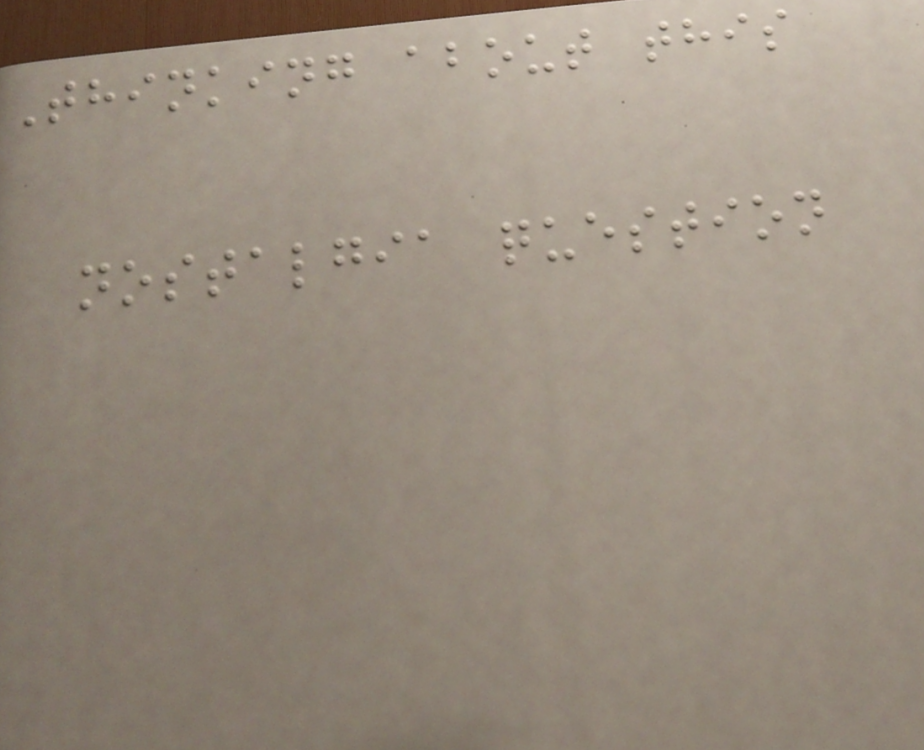Thinking about this
nostalgia question
